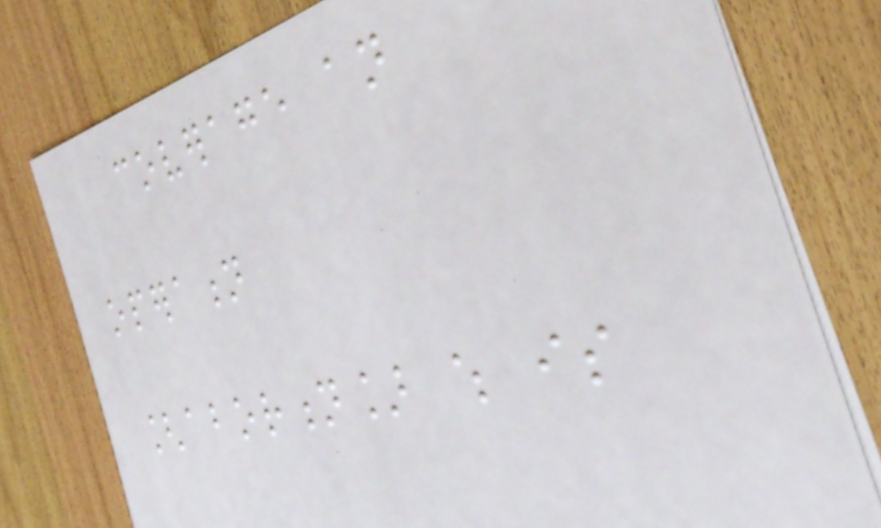coverage an
operation
[abortion] which is
